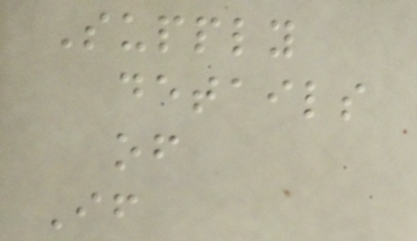Supply
details
of
If
